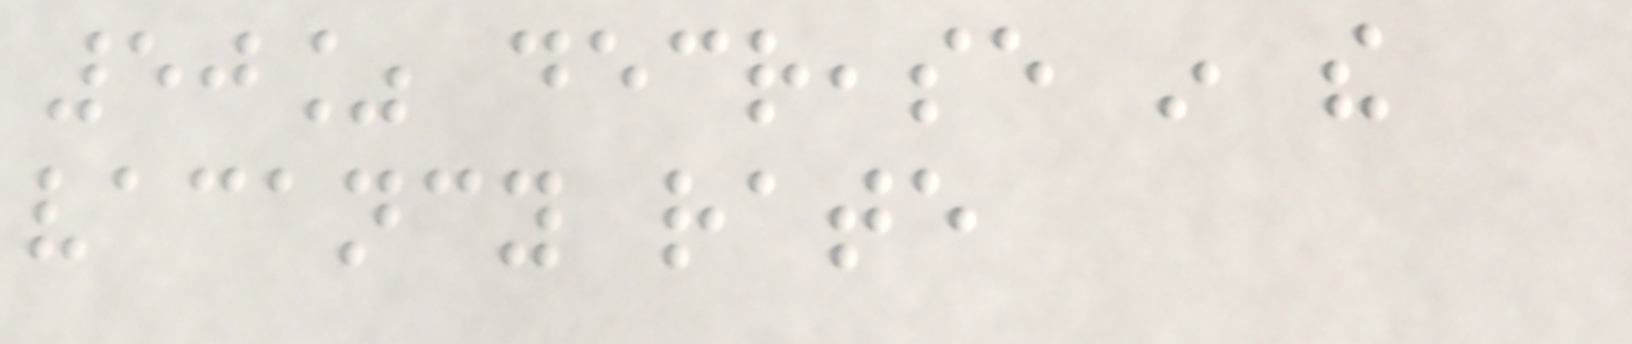50% decrease in the
vacancy rate
